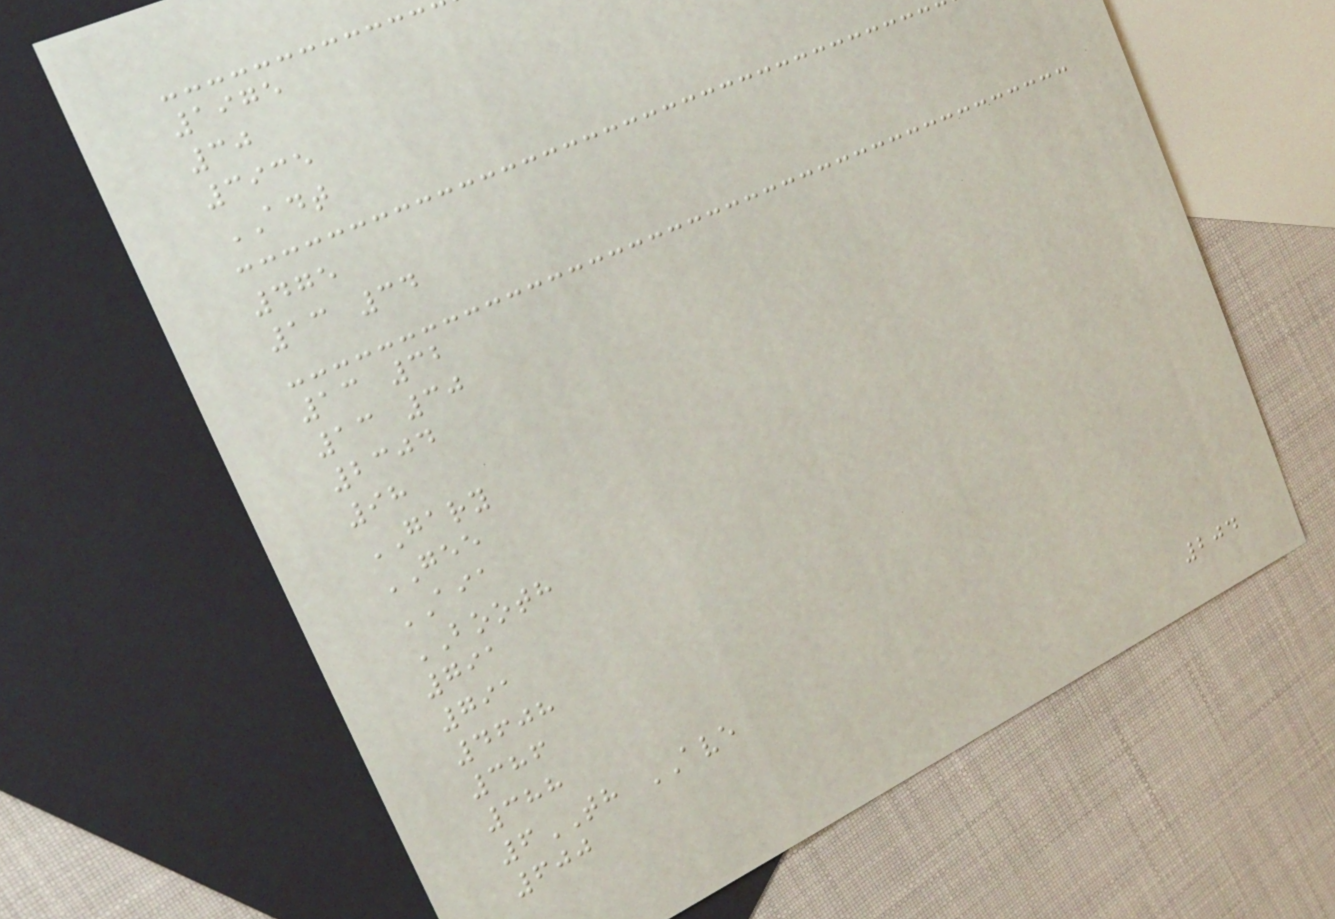1975
30
3935
ADT
475
13 34
13 32
13 30
2304
98
GARY
GEE
AIA
BOOTH
791
791
4608
386
388
6TH AVE
600
204
